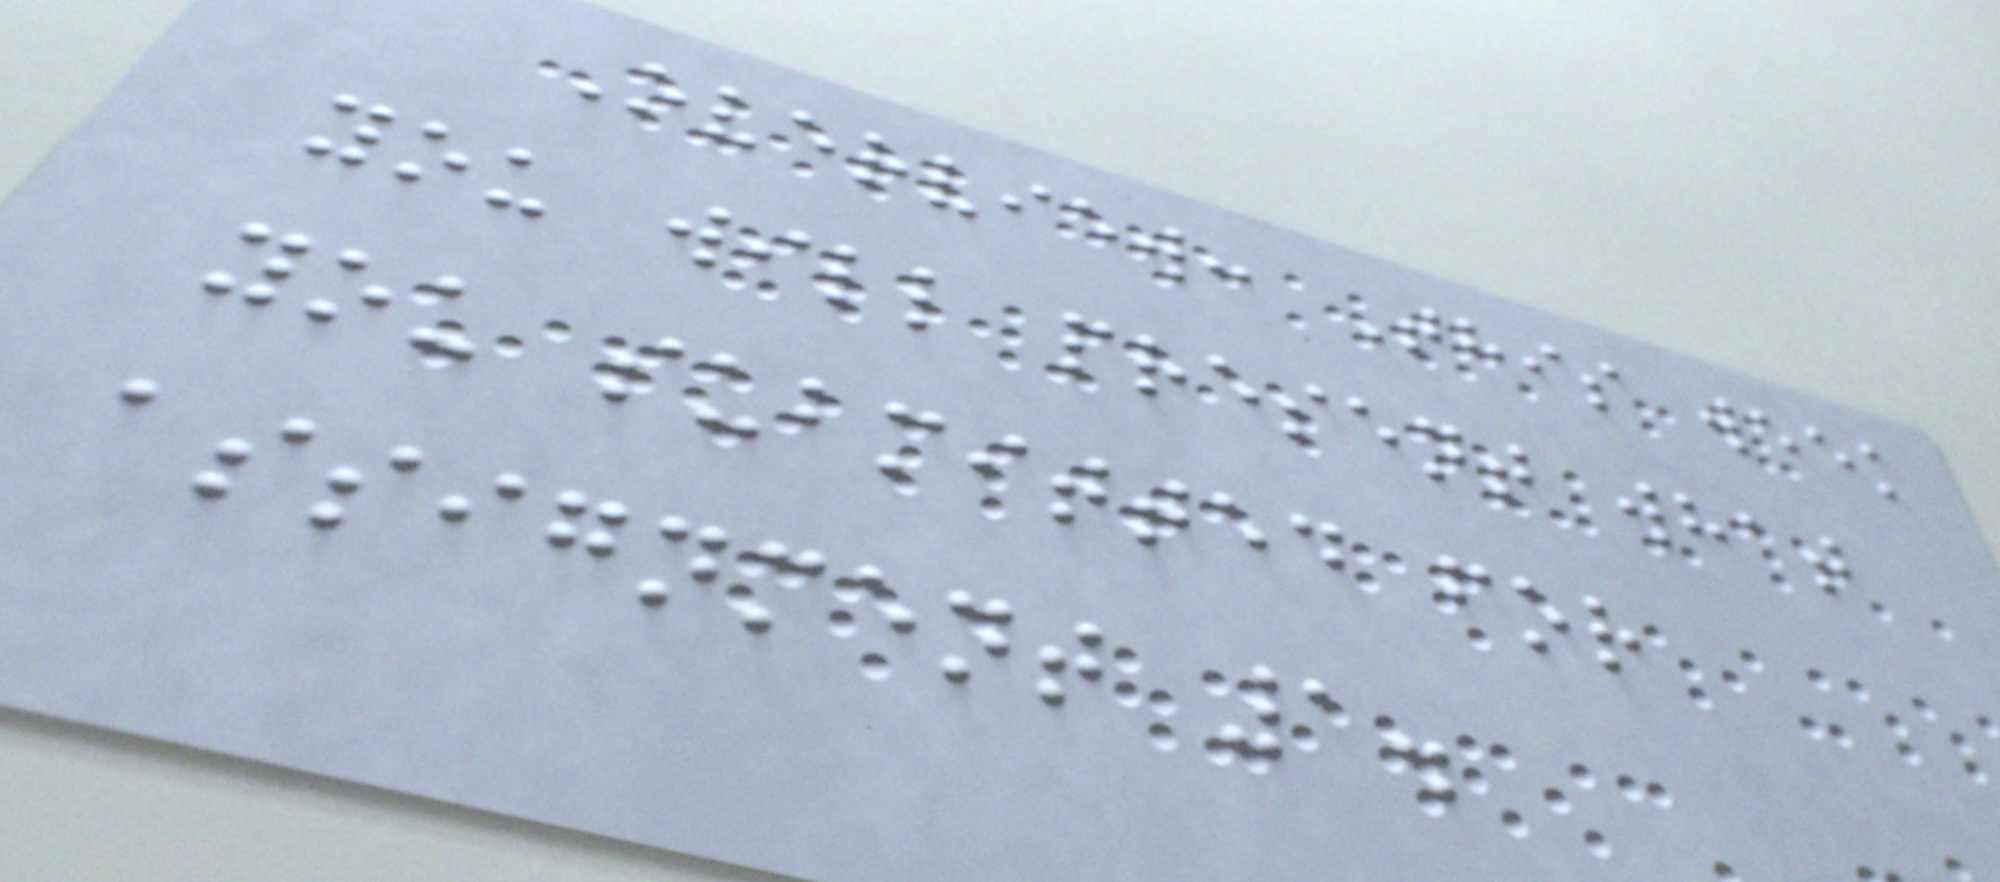Overview: This week
you will present what
you submitted for
assignment 1.
